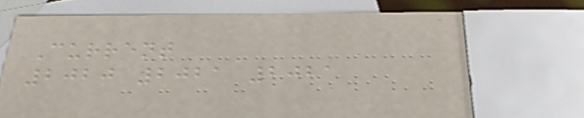Current
2020 2021 2021
